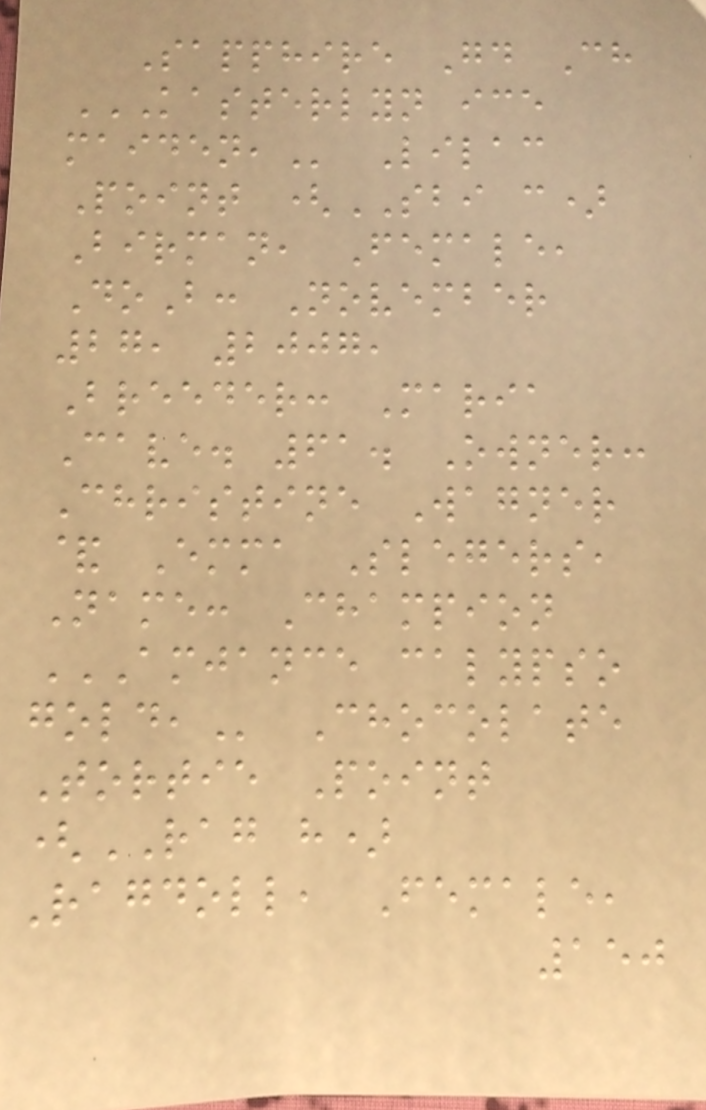Sapphire Gd Ch
KASTERLYN ICE
MAIDEN, Lilac
Point (SBI c)
Birman, Female,
DoB: November
27, 2007,
Breeder: Maria
Cave. 61. Owner:
Christine Wagner
& Emma Slegers,
Name: Champion
AMJANCE CALYPSO
GOLD, Chocolate
Tortie Point
(RAG h)
Ragdoll, Female,
150
